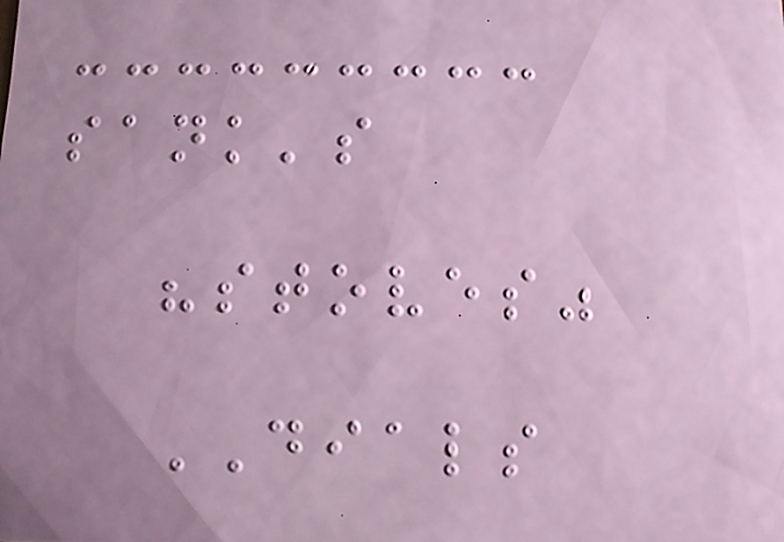sank's
"stoves"
DIALS
